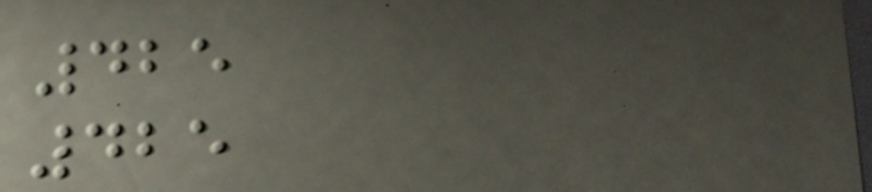425
425
